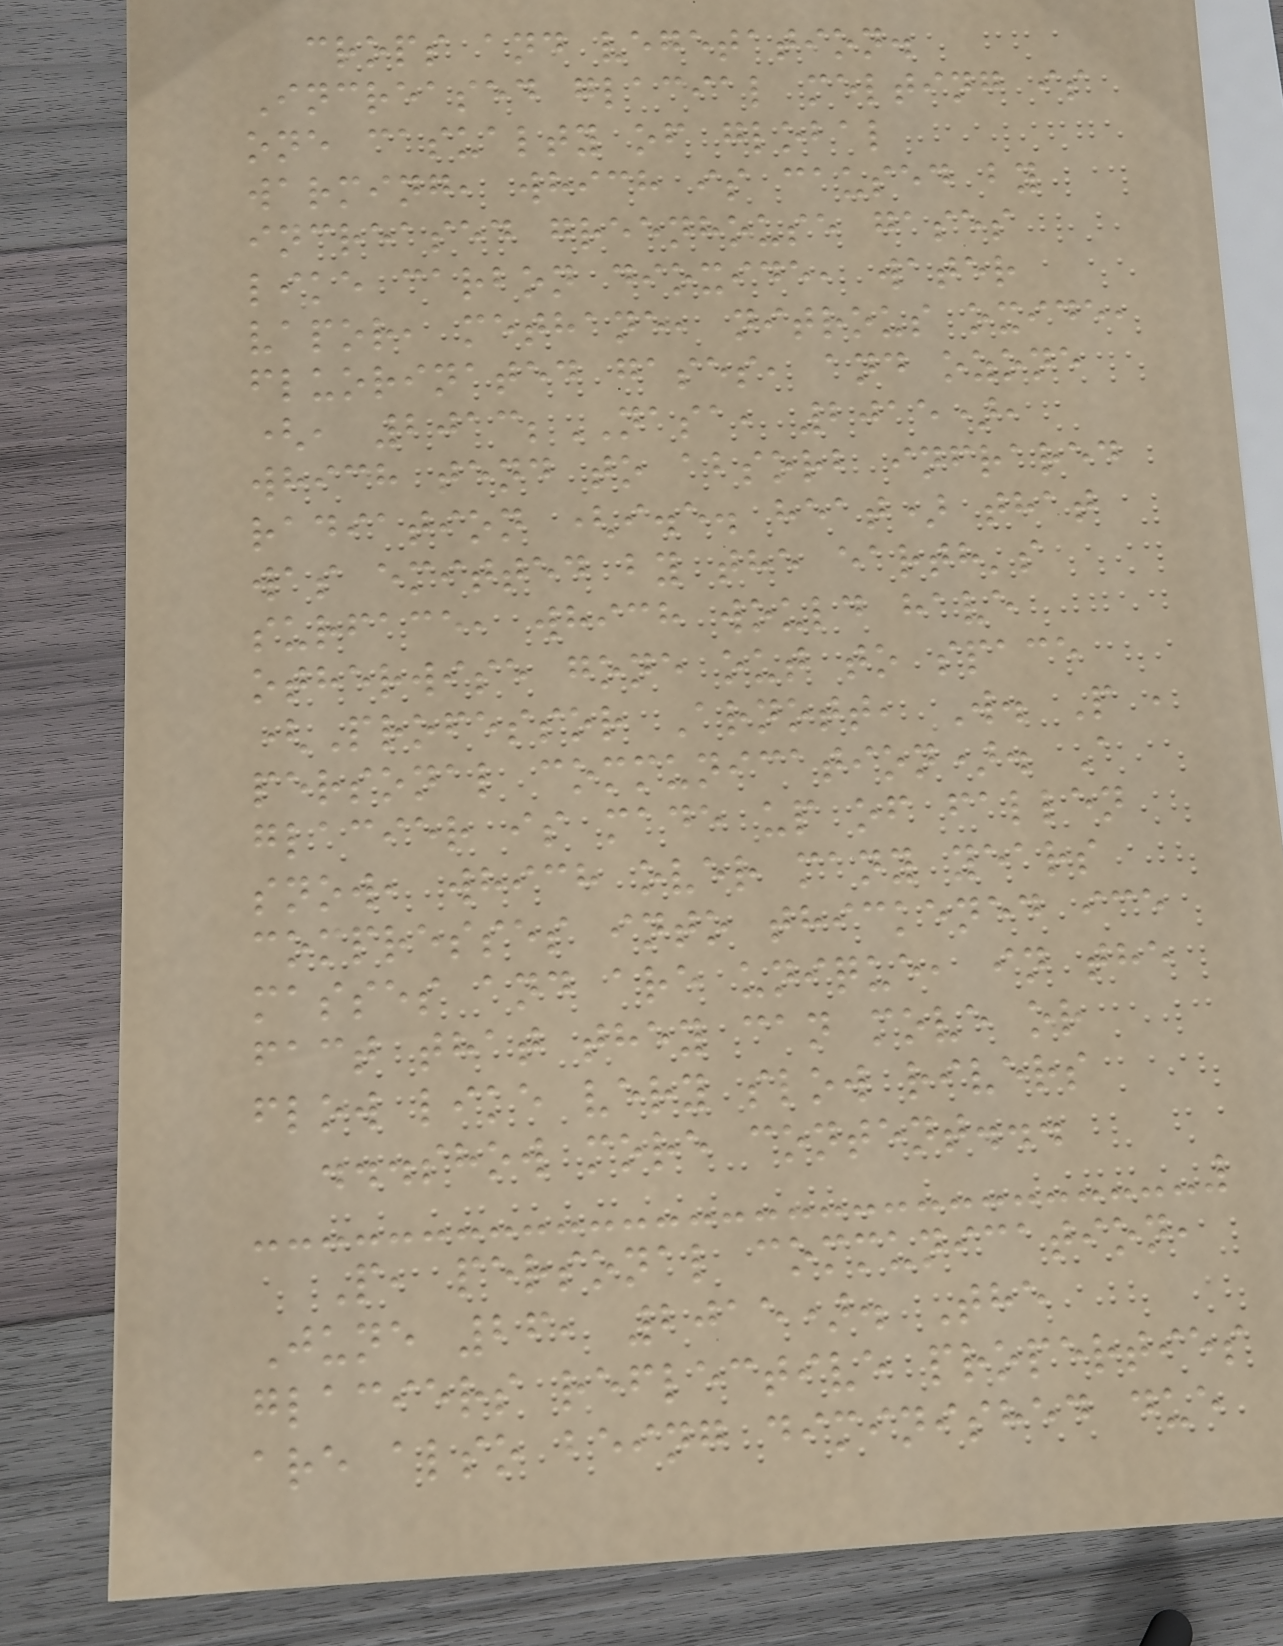crops and vegetation.
Increased glacial melting is
one casualty of global
warming, which is caused by
increased greenhouse gases
like carbon dioxide, water
vapor, methane, nitrous oxide,
fluorinated gases, and ozone
(, 2013;NASA, 2015),
which tend to absorb infrared
radiation (i.e. heat) that
was emitted by the earth's
surface, which would have
otherwise gone out to space
(Professor Arnott, W. P ,
personal communication). A
glacier is made up of fallen
snow, which over many years
compresses into thickened ice
masses and are unique, in the
fact that they can move or
flow like very slow rivers
...show more content...
P, personal communication,
June 26, 2015). The
glaciers reflective properties
are also being diminished due
